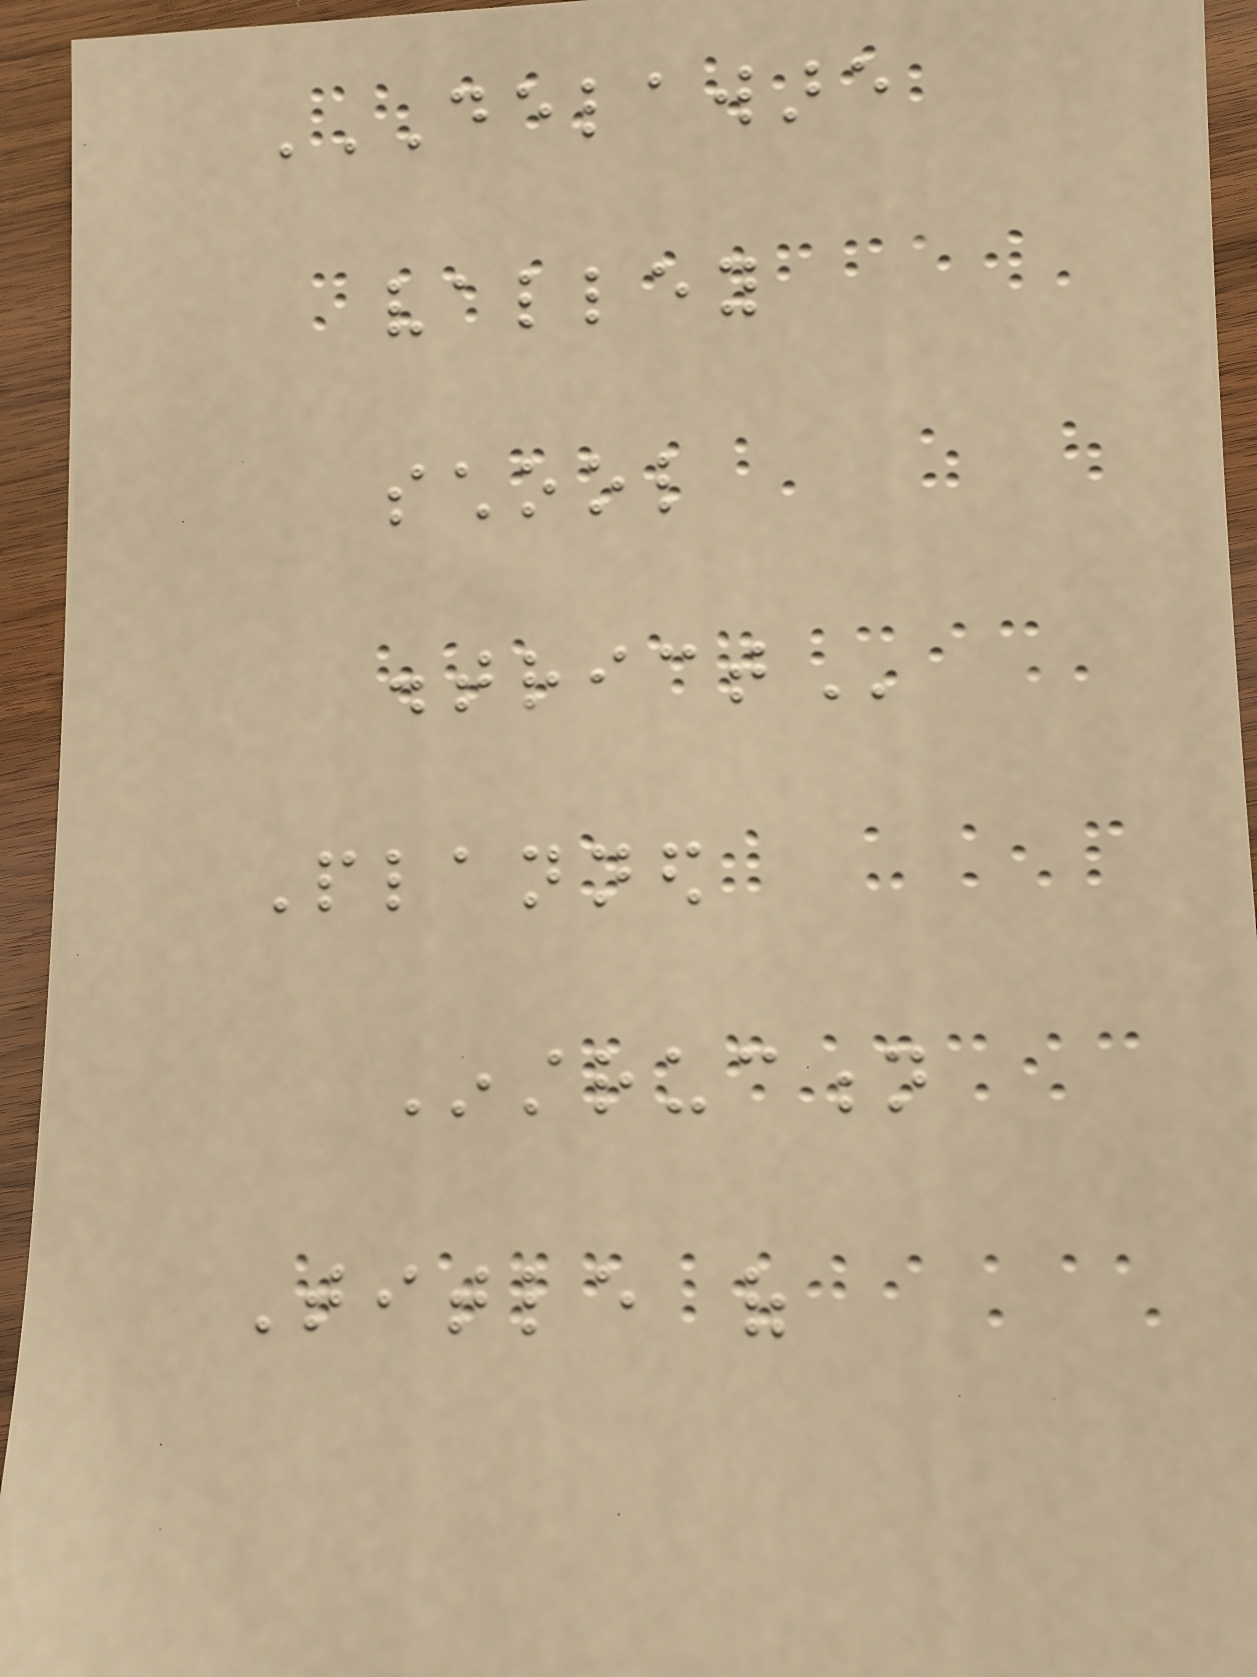DELAWARE
VALLEY
SCHOOL
DISTRICT
Planned
Instruction
Title of
